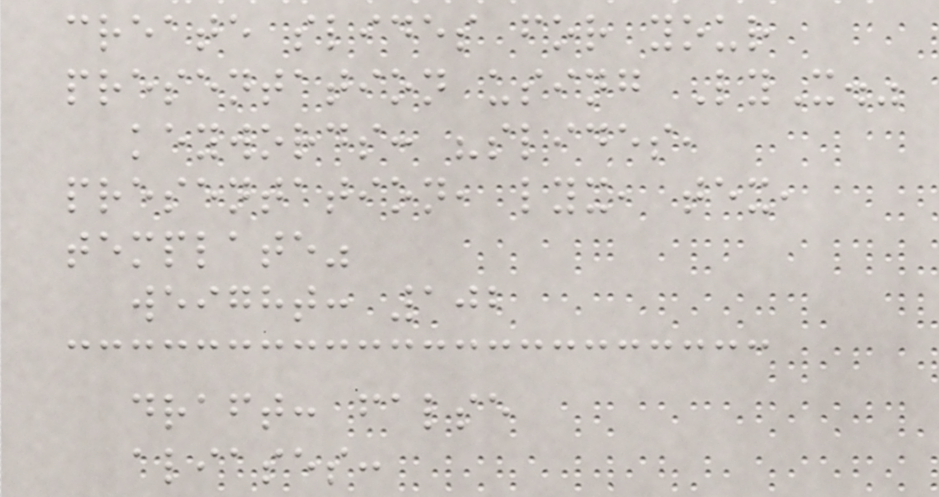create slides for your
presentation using LyX."
keywords: "slides,
presentation, lyx, tex,
template"
weight: 102
draft: false
aliases:
